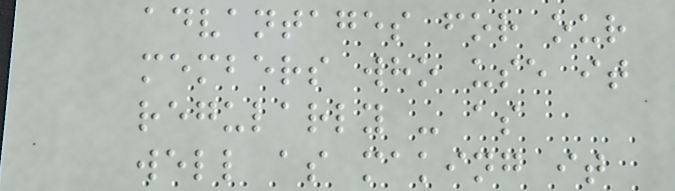advantages for our
members who use it
regularly - as
well as making it
